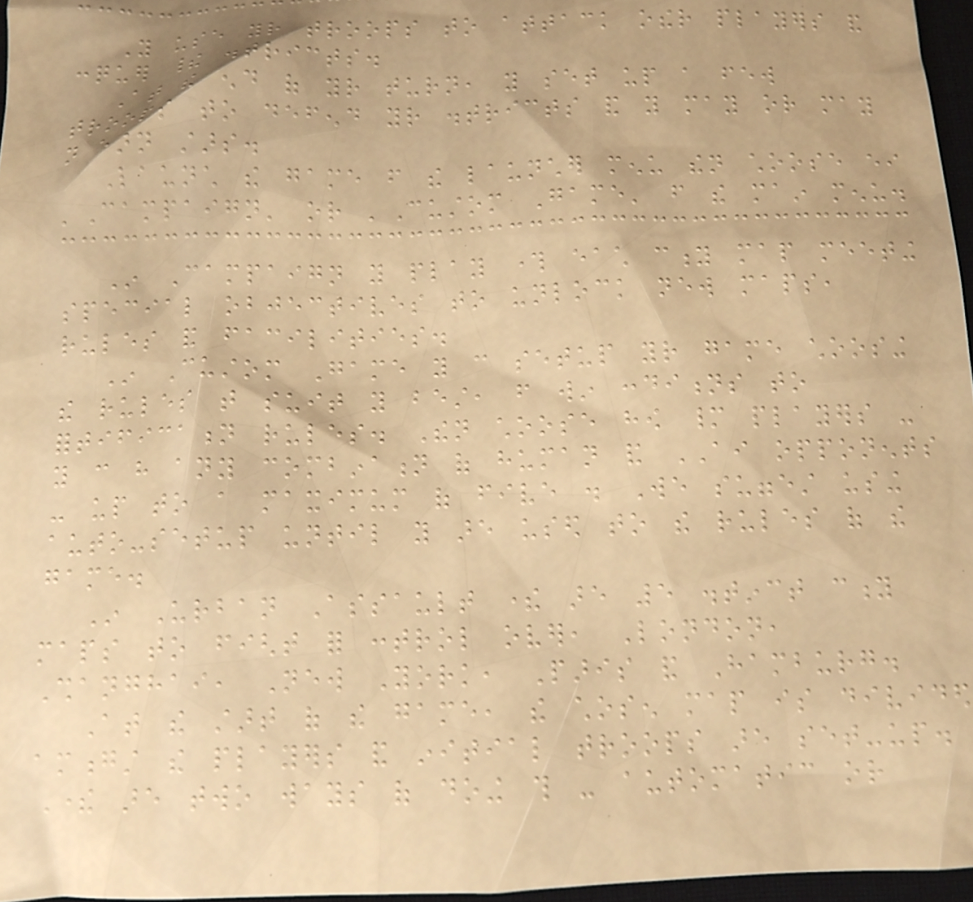You use your troops to attack other players and
conquer their districts.
At the end of your turn, you set up a few
troops to defend your districts and you may or may
not earn stars.
Launch the game from the launcher menu then choose either
'Campaign' or 'Custom Game' from the main menu.
In Campaign you play through each city map meeting
special objectives to unlock new maps,
rules and facilities.
In Custom Game you can setup your game choosing
the rules that suit you best, from win conditions to
fortification rules. Then choose how many players -
you can have any combination of human and AI opponents
- up to a maximum of five . We suggest using
auto-setup until you are used to the rules of the
game.
In Urban Assault there are 5 distinct city
maps to fight for control over, London,
Shanghai, New York, Paris and Hamburg.
At the start of the game, the chosen map is divided
amongst the players and initial troops are set-up.
There are two ways of doing this - automatic or
